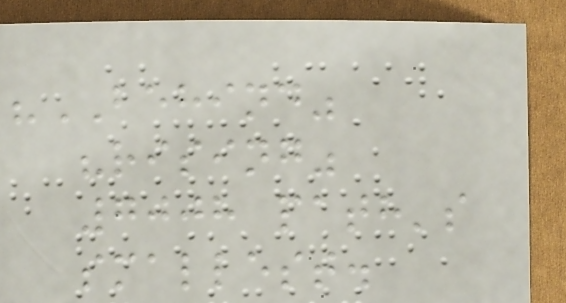"BEHIND"
"rising"
7008 path's
smallest.
